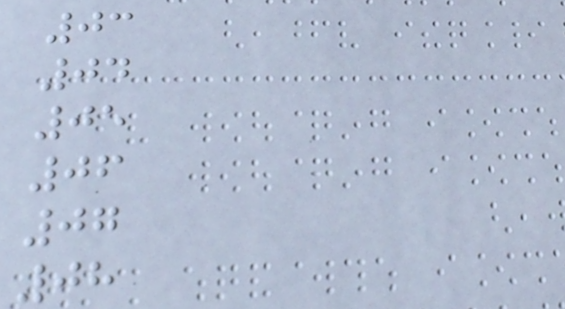03
04
05
06
07
08
